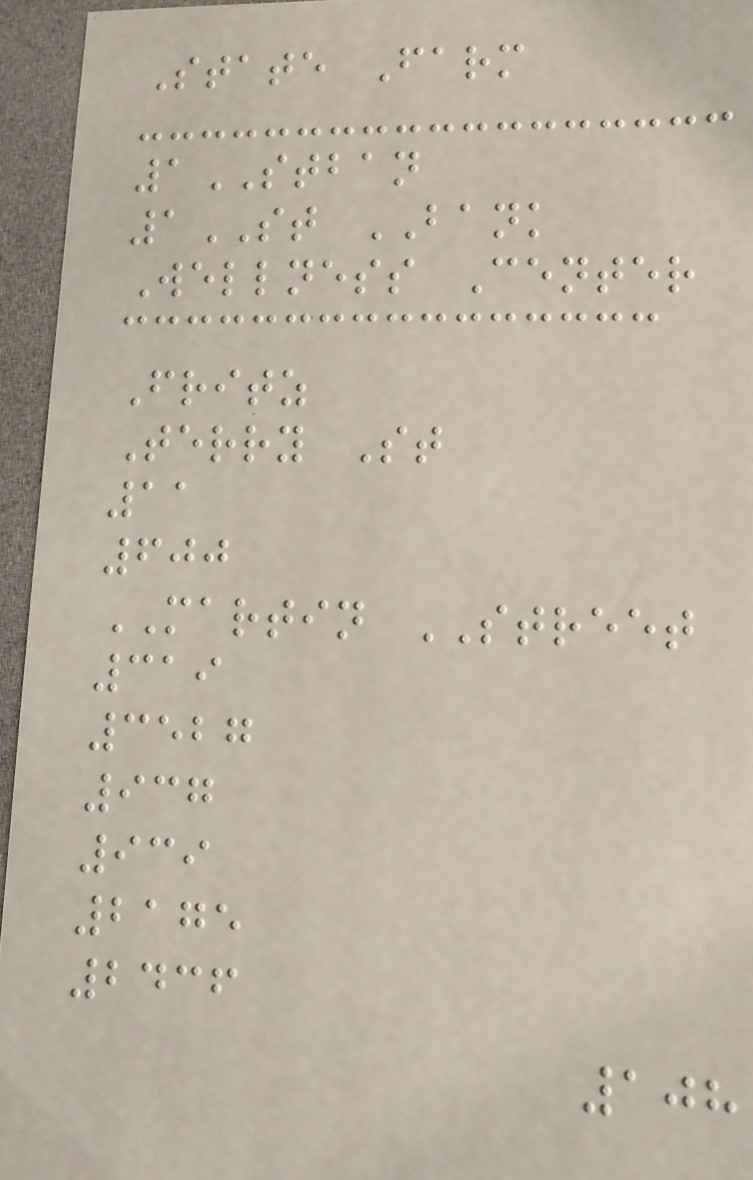State Farm
1STBAN
1ST BANK
Wellness Center
Fritz
Terry St
11
600
MARTIN STREET
319
3527
937
939
2175
2436
108
